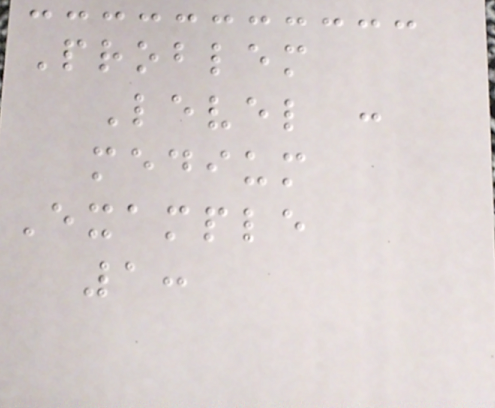Problem
Level :
medium
Example
1:
